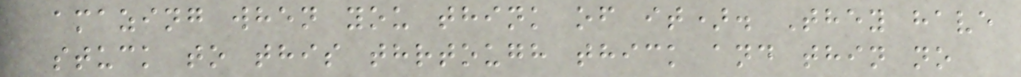amazing when you think of it). They have
stuck to this thrtough thick and thin no
